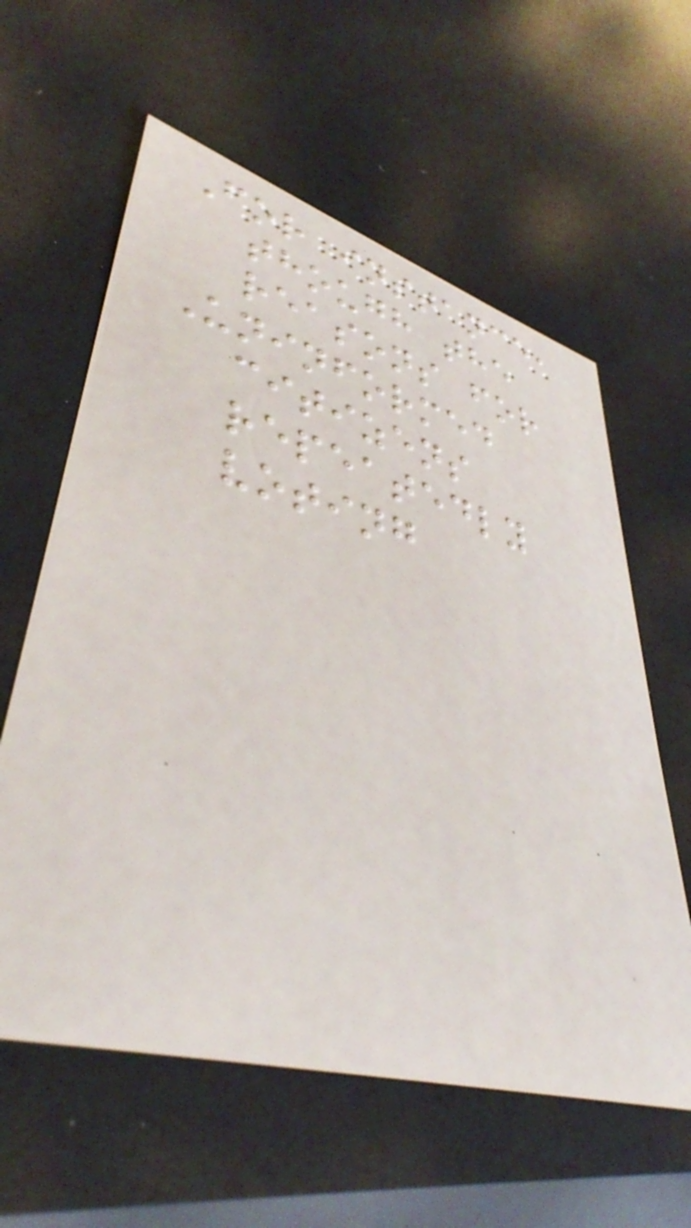For instance,
though the
reasons for
Uninformed
citizens
repeatedly
voting
